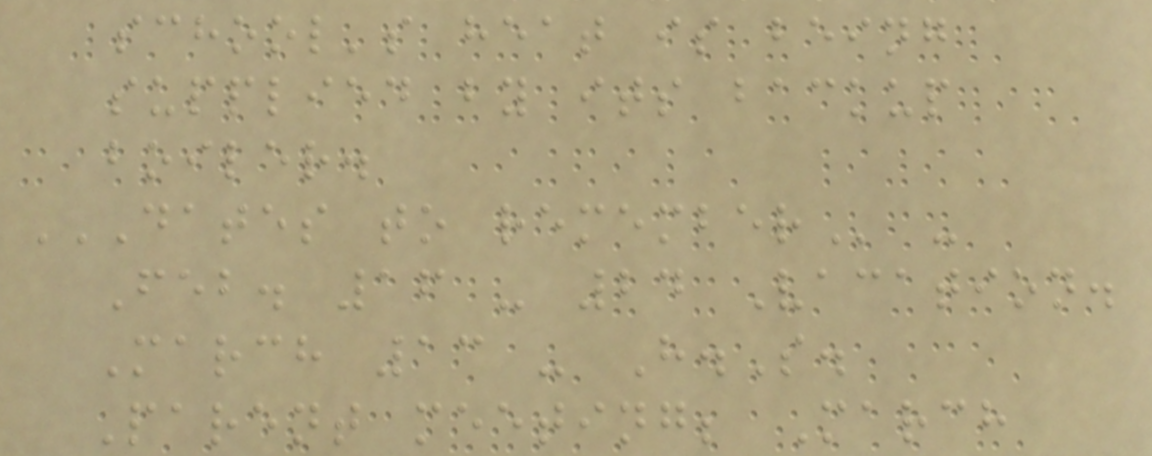school's heat is being
supplied by its backup
boiler.
DATES TO REMEMBER -
Feb. 16 - 24 Vacation.
March 13 - H.S.
Parent meeting; March
